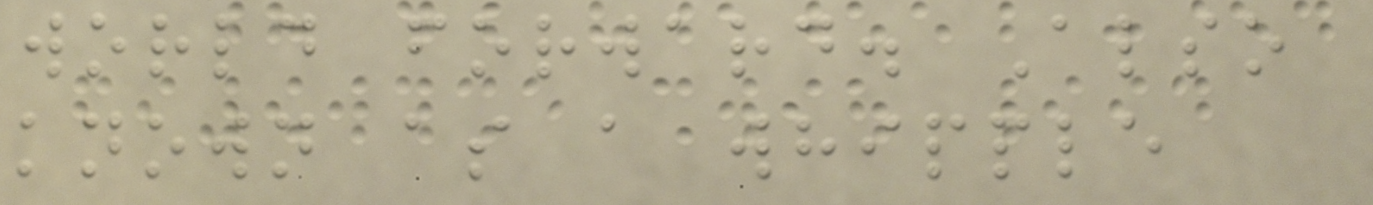world forward. Also
known as a whipple
